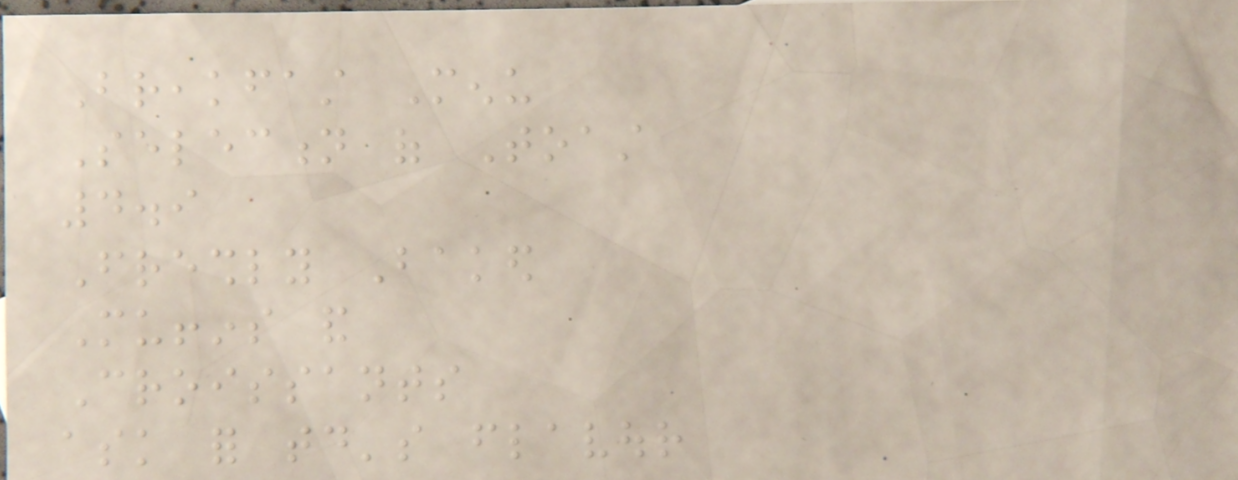Breakfast Menu
Selection of Toast
4.9
Freshly Baked
Muffins and
Croissants
ask for today's flavour
